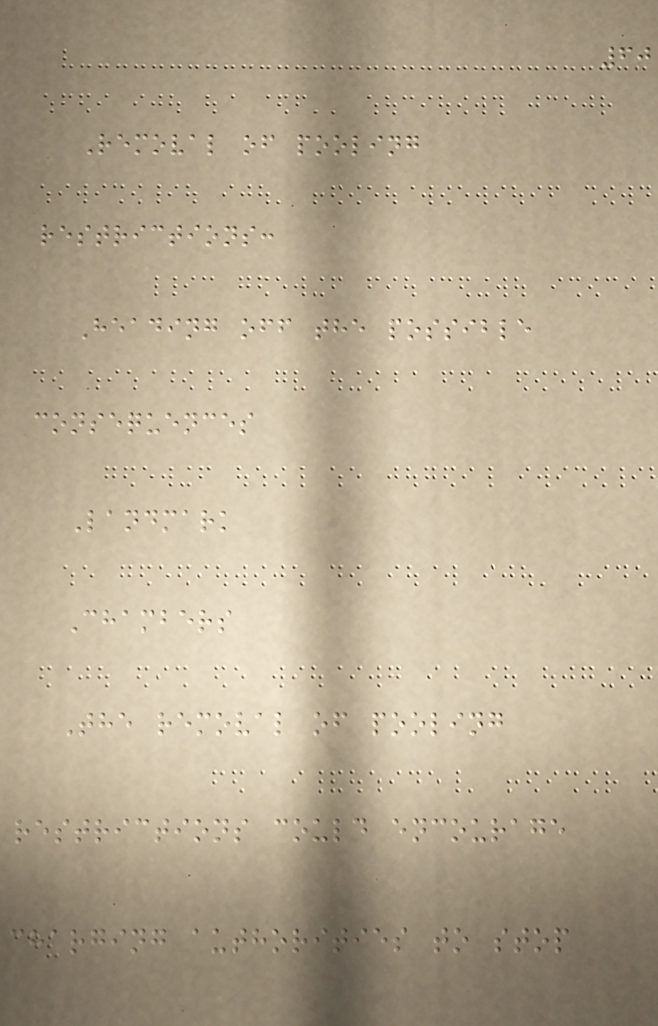60
Removal of pooling
restrictions:
Heading off the possible
consequences
Landmark
Chambers
The removal of pooling
restrictions could encourage
charging authorities to stop
